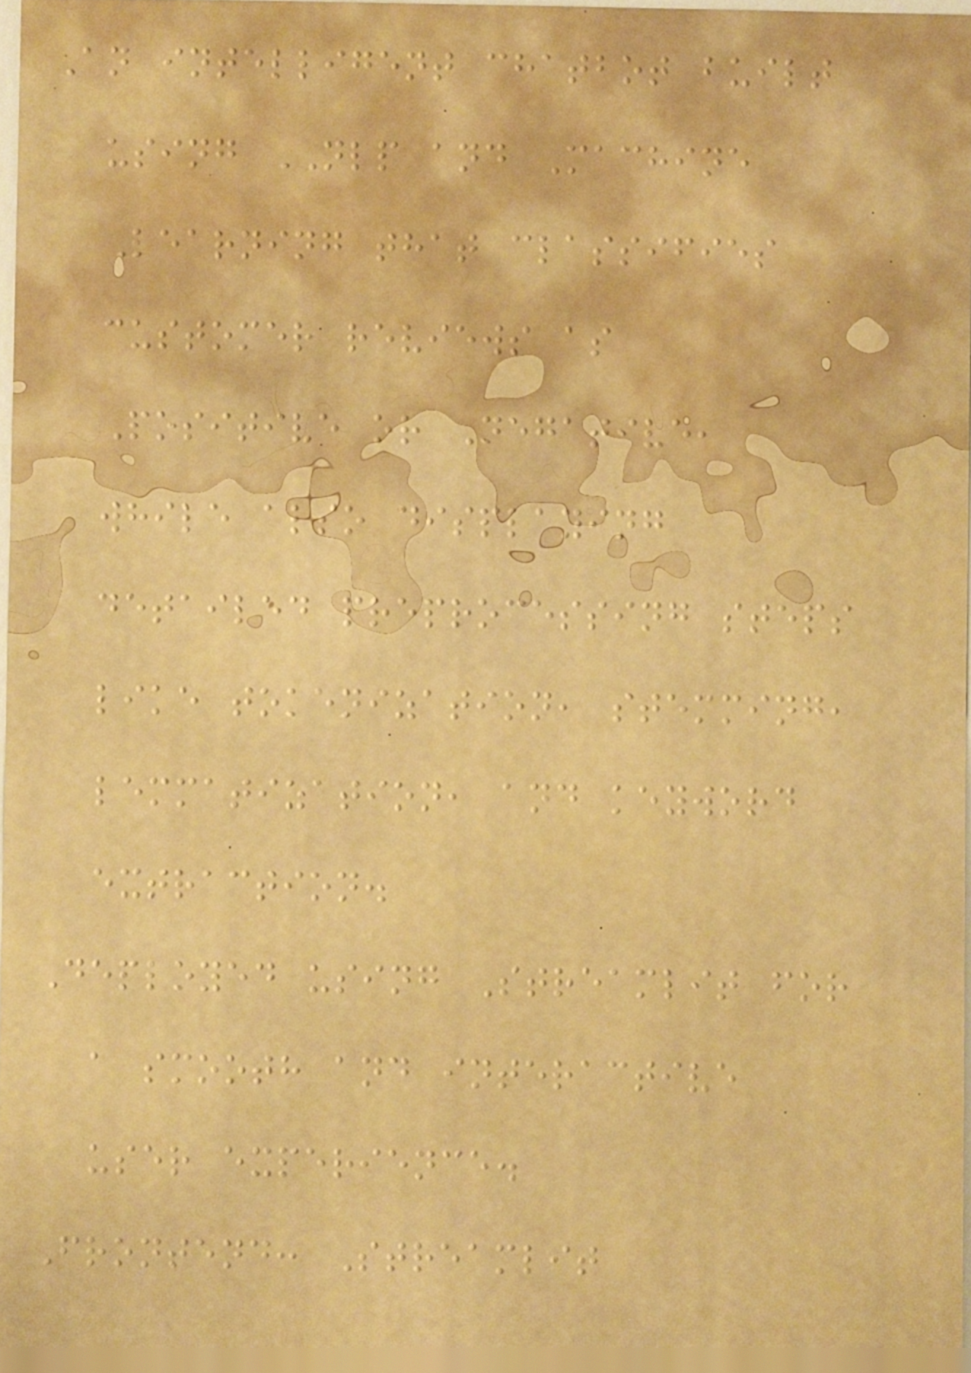An intelligent chatbot built
using NLP and Machine
Learning that classifies
customer reviews as
Positive or Negative,
while also displaying
detailed preprocessing steps
like tokenization, stemming,
lemmatization, and keyword
extraction.
Deployed using Streamlit for
a smooth and interactive
user experience.
Frontend: Streamlit
